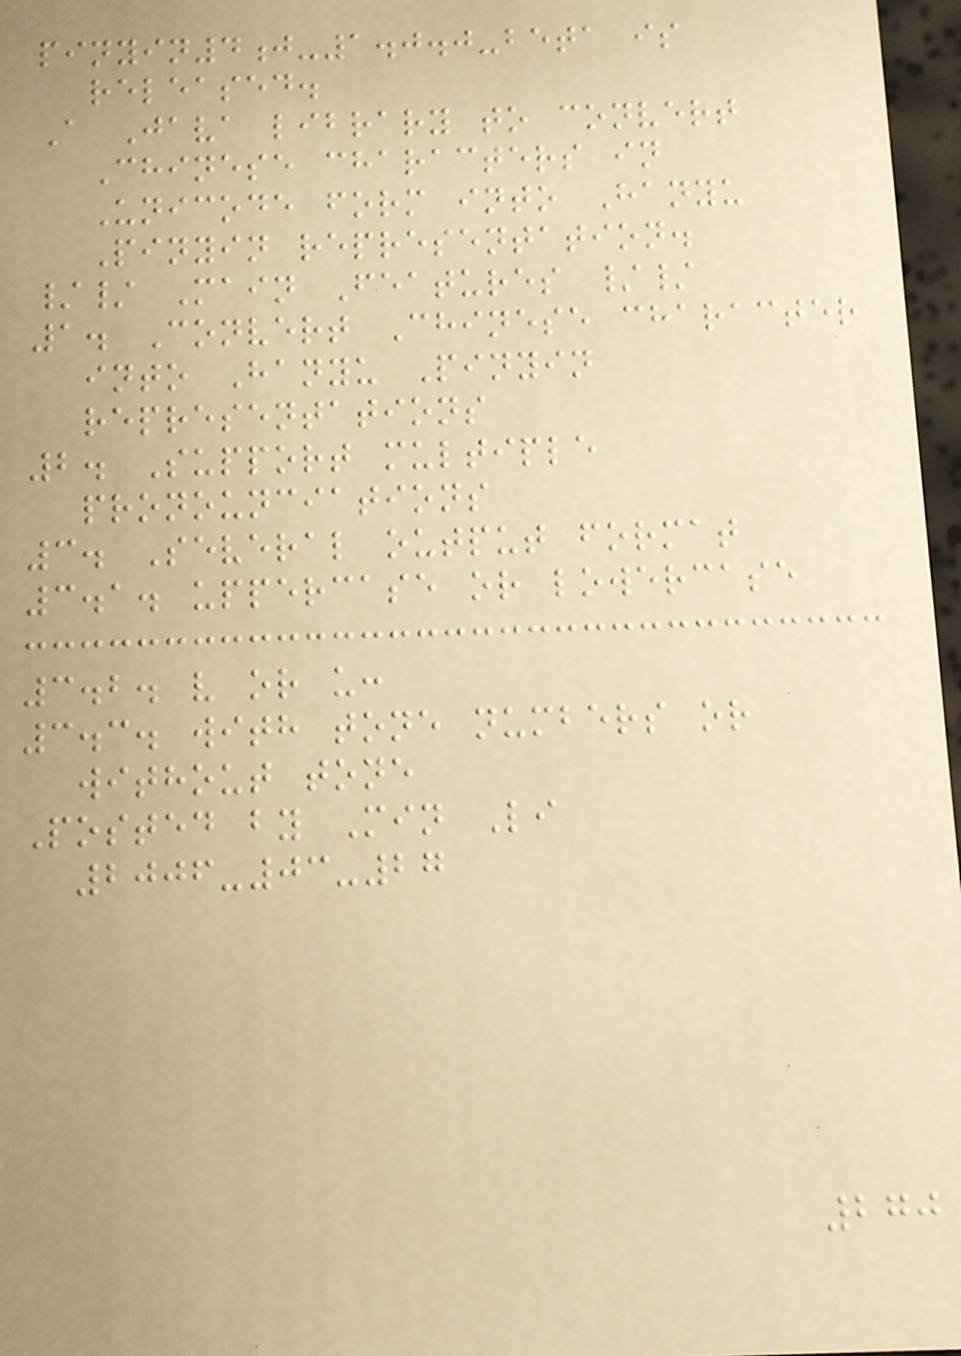pinyin4j-1.0.0-beta is
released.
A Java library to convert
Chinese characters in
Unicode form into Hanyu
Pinyin representation.
// Main Features //
1. Convert Chinese character
into Hanyu Pinyin
representations
2. Support multiple
pronounciations
3. Several output format
3.1. uppercase or lowercase
3.2. v or u:
3.3. with tone numbers or
without tone
Posted by Min Li
2006-03-27
270
